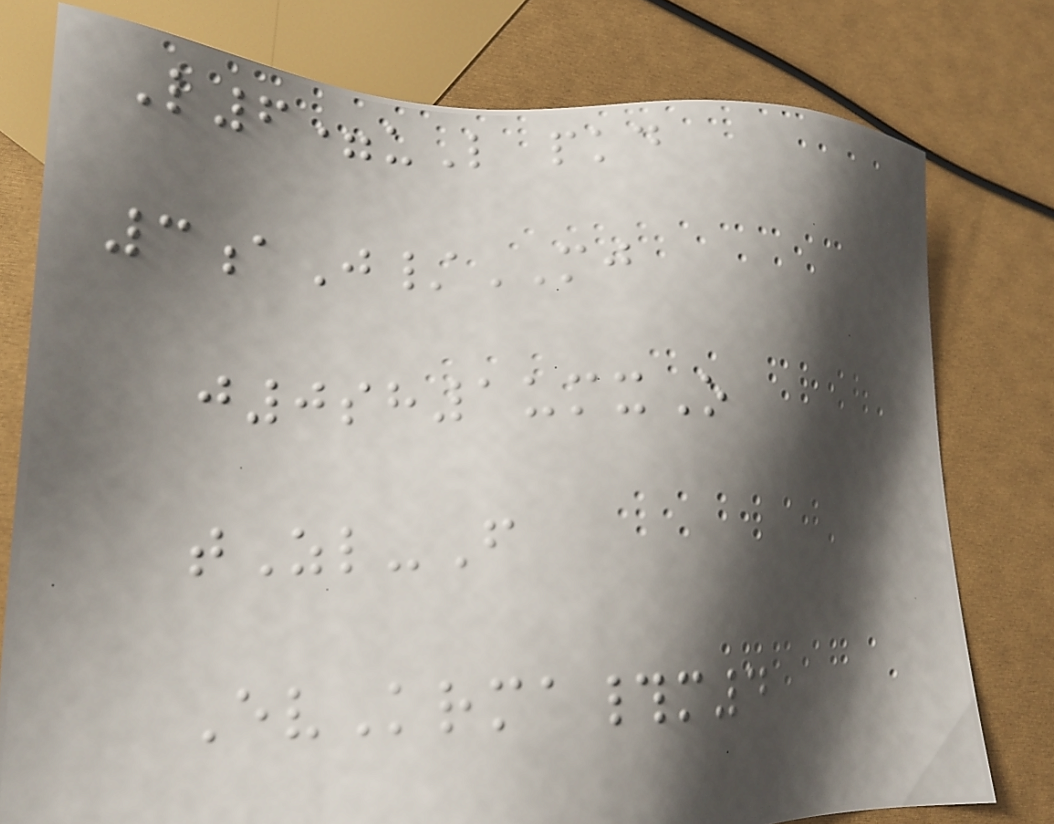L6=uL pkd
3aJ/MJ
j0sh1umxO
tZl-F
EvKrma#m4
